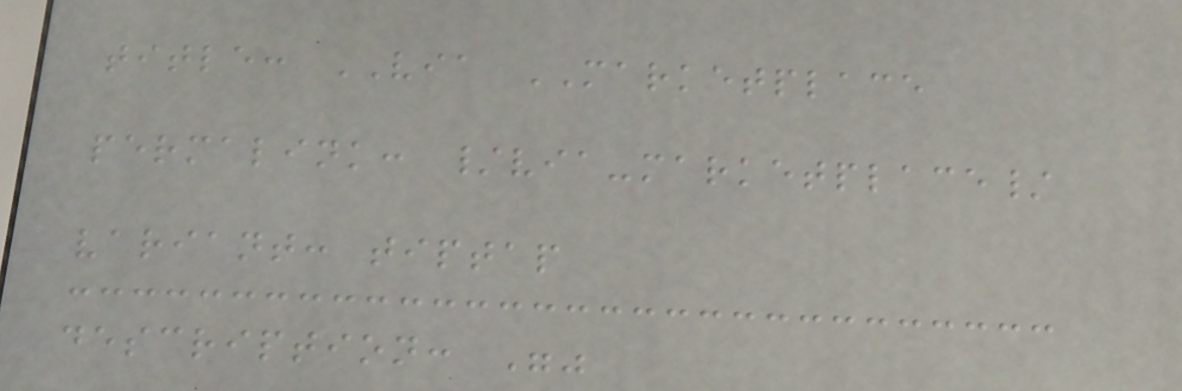title: VIA MARKETPLACE
permalink: /via-marketplace/
variant: tiptap
description: ""
